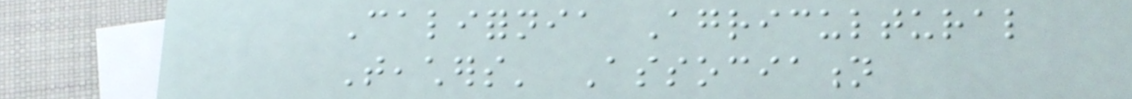California Agricultural
Teachers' Association
